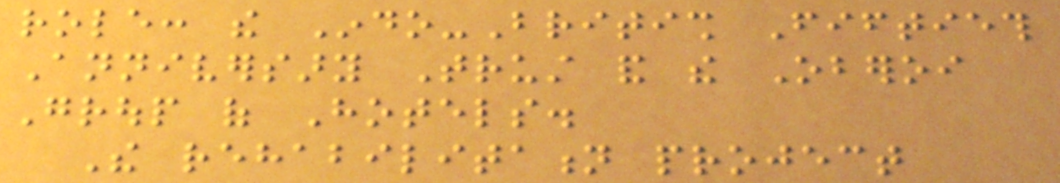role: the Indo-British Fiftieth
Anniversary Trust and the Oberoi
Group of Hotels.
The rehabilitation project
